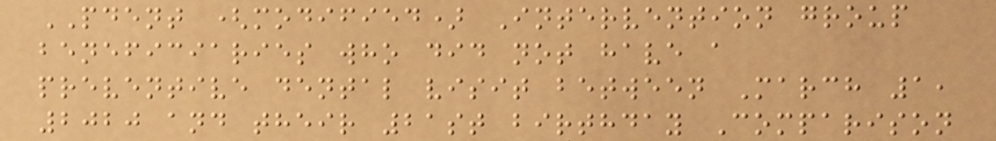PDENT (modified) Intervention group
beneficiaries who did not have a
preventive dental visit between March 1,
2020 and their 21st birthday Comparison
